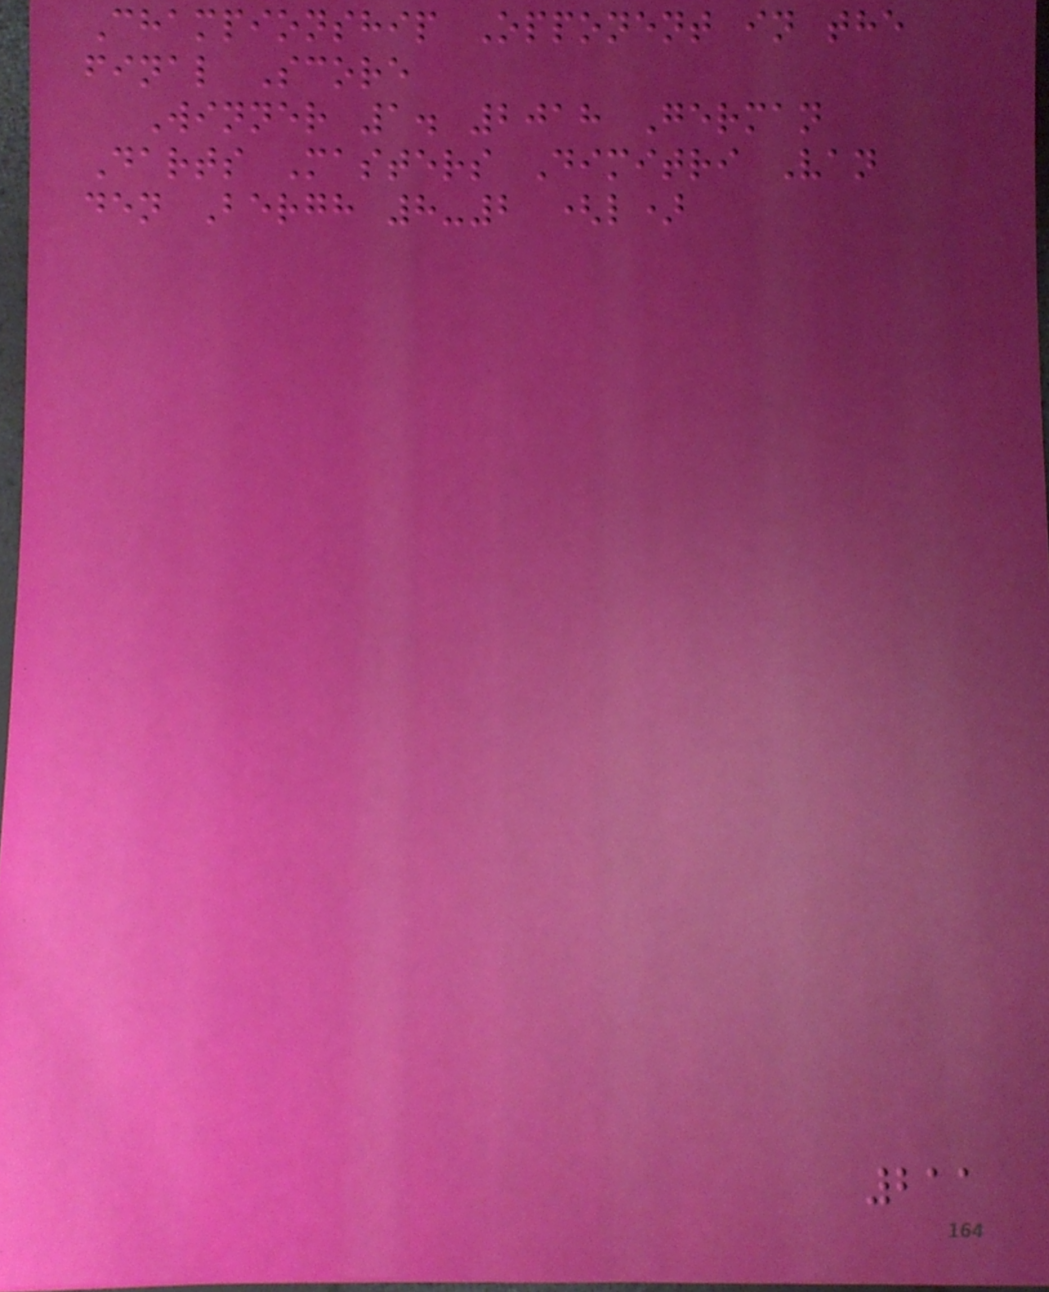Championship Opponent in the
final Score
Winner 1. 2018 German
Darts Masters Dimitri Van
den Bergh 8-2 (l)
211
